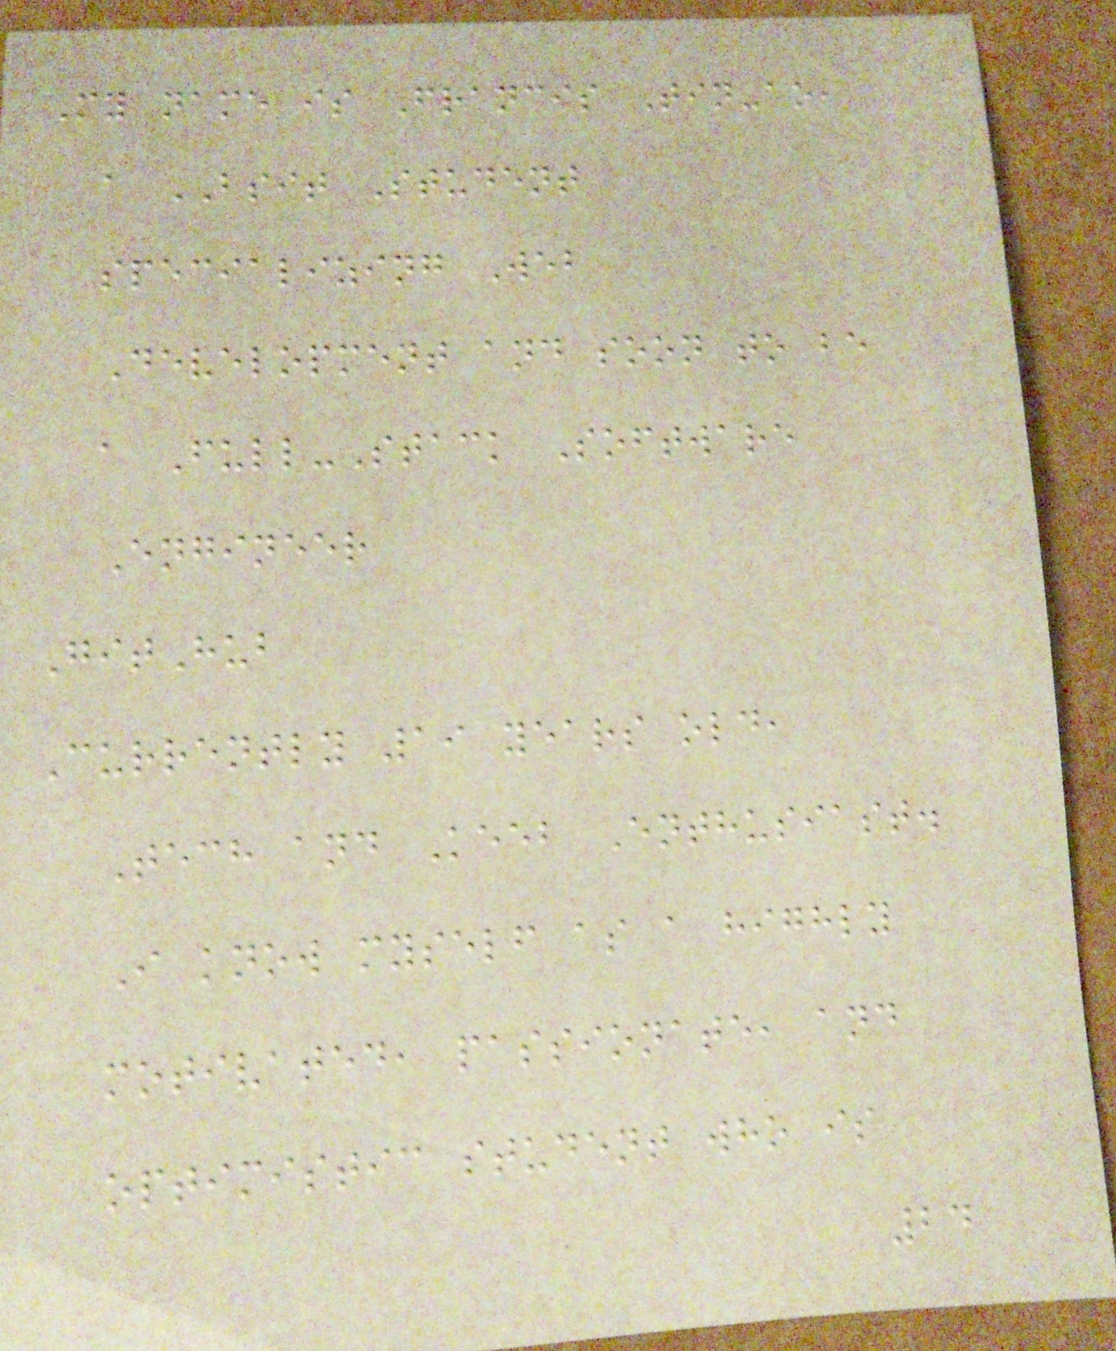My name is Francis Tin-ao,
a BSIT Student
specializing Web
Development and soon to be
a Full-Stack Software
Engineer
GitHub
Currently 19 years old,
Tech and Keeb Enthusiast.
I know myself as a highly
motivated, passionate, and
optimistic student who is
24
